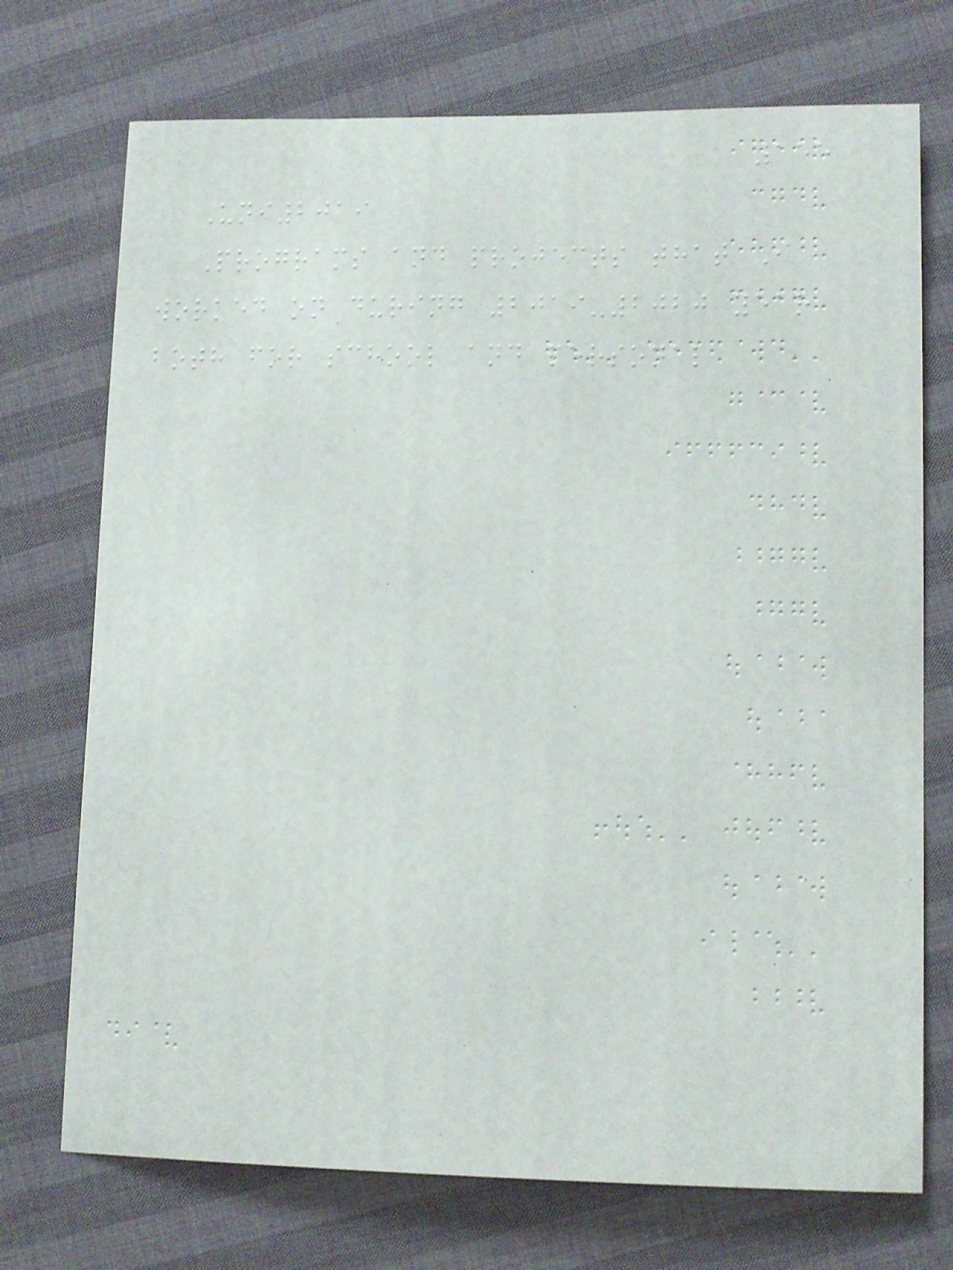155
Uni2019
Programs and projects that I
worked on during 2019-2020 year
both for school and personal
